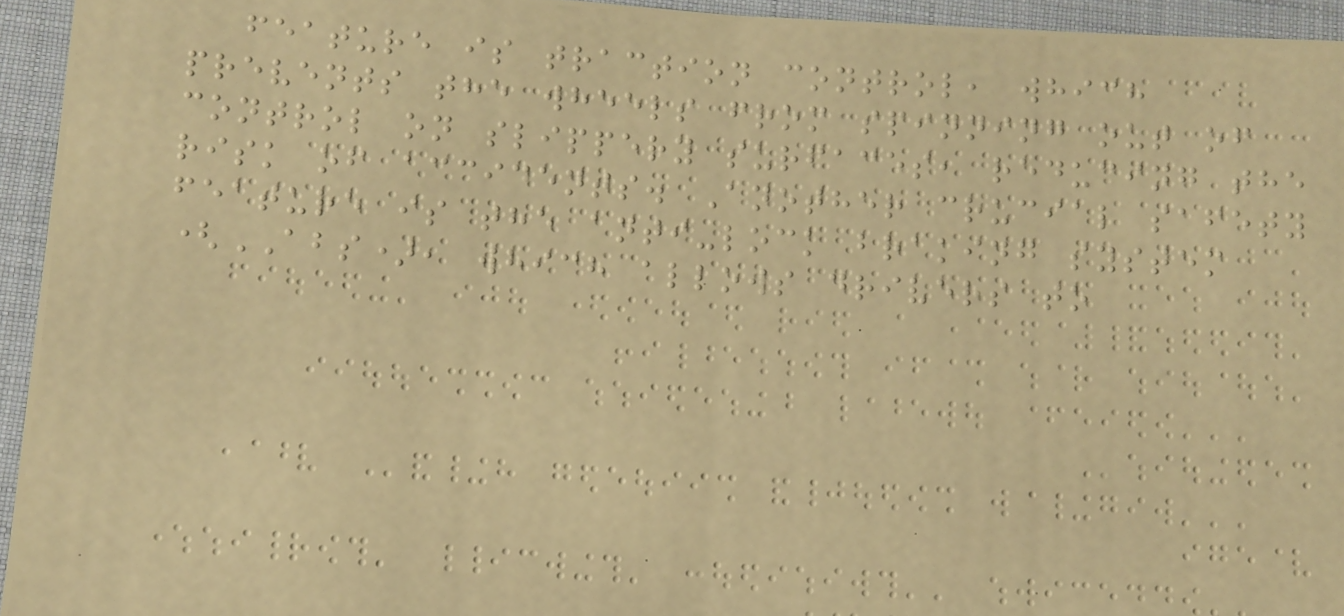feature is traction control, which
prevents the wheels from spinning out of
control on slippery surfaces, reducing the
risk of accidents. Another crucial safety
feature is the anti-lock braking system
(ABS), which allows drivers to
